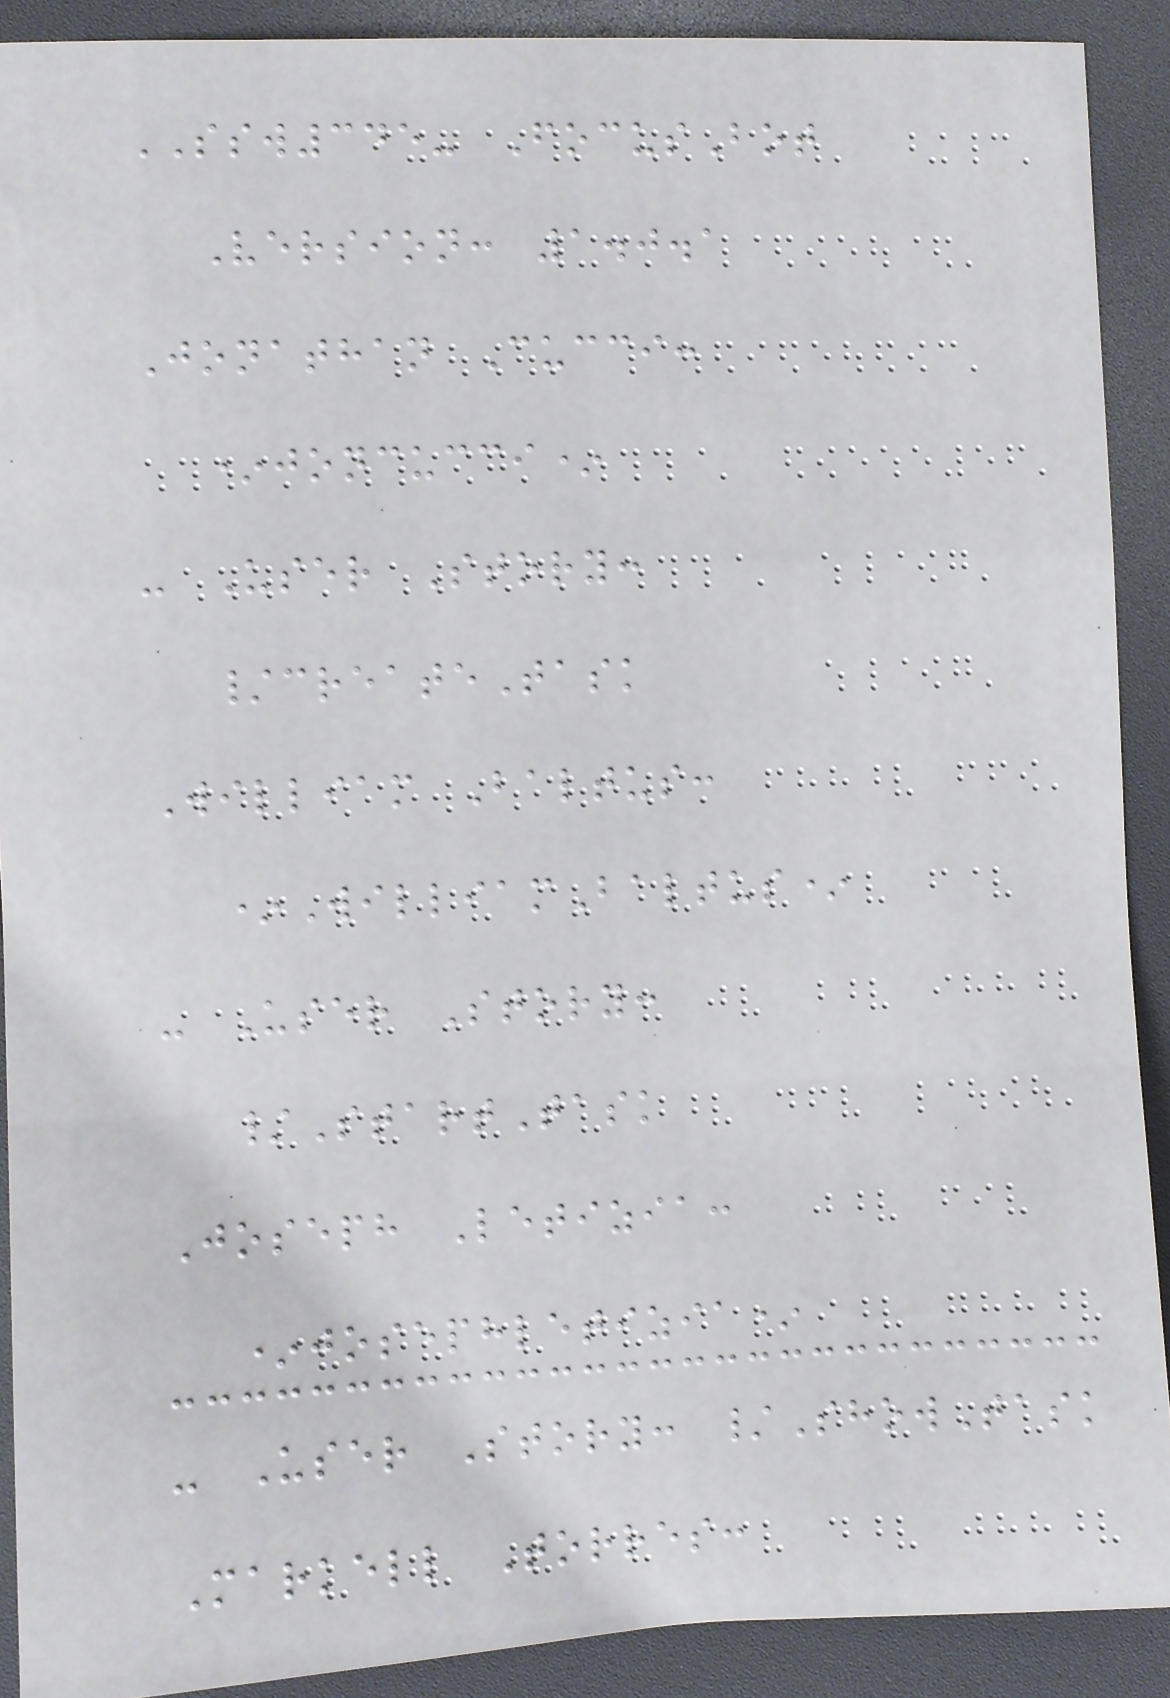SSW345- FocusBot
Version: 1.0.1
Jonathan Cucci:
*joncucci*
- User Story:
/createTask
William Baltus:
*WilliamBaltus*
- User Story:
/StartTask
Joseph Letizia:
*josephletizia*
- User Story: /ShowTask
Markell Torres:
